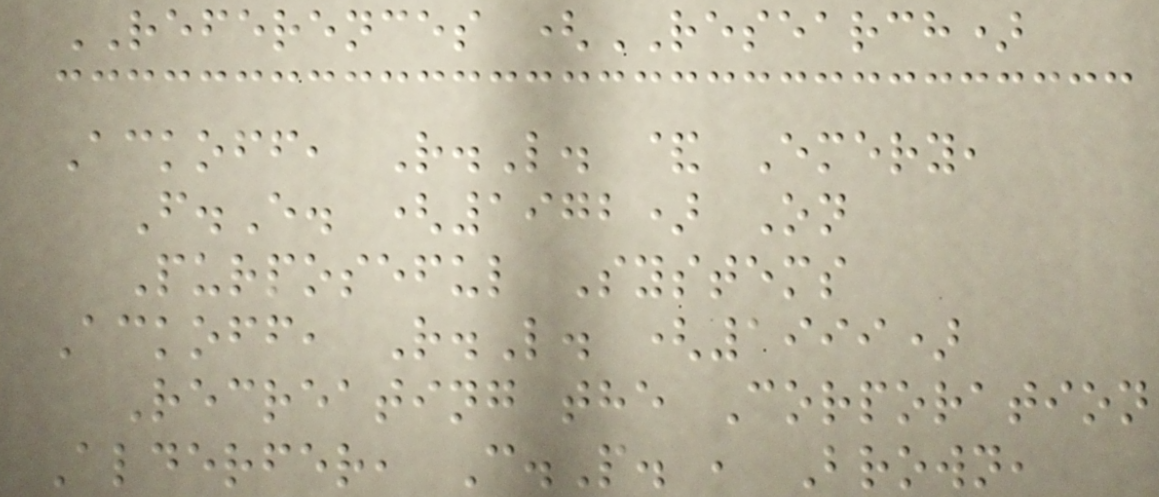REFERENCES (RESEARCH)
Ackoff, R.L. & Emery,
F.E. (1972) On
Purposeful Systems
Ackoff, R.L. (1999)
Recreating the Corporation
Alderfer, C.P. , Brown,
